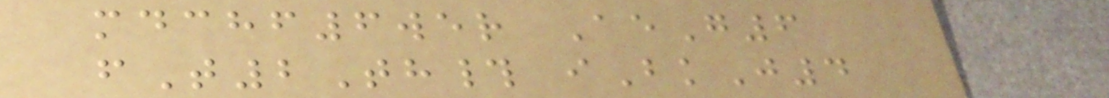mdchf6wer AeG6
fT2Th# iBkJ4
